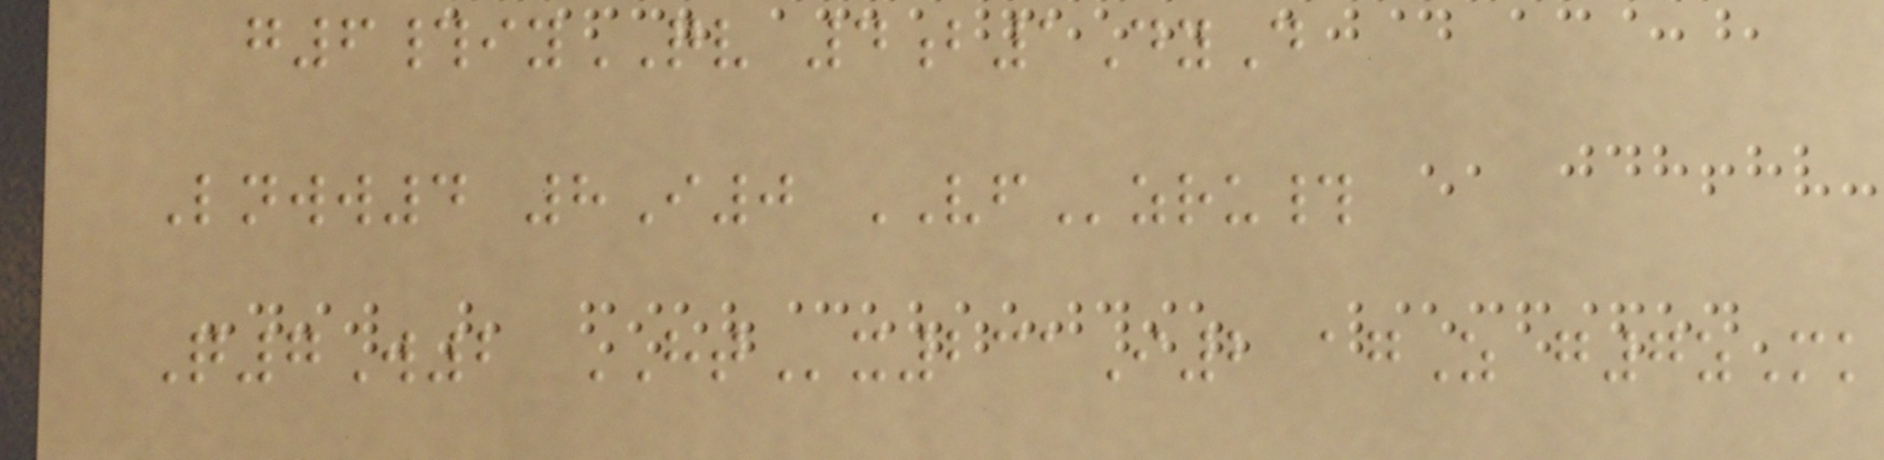g6#iyQV 4b1DyD
Lnww4 8I0 VFzru#
Q7W2 HTx231I2 agZ g7zMk
